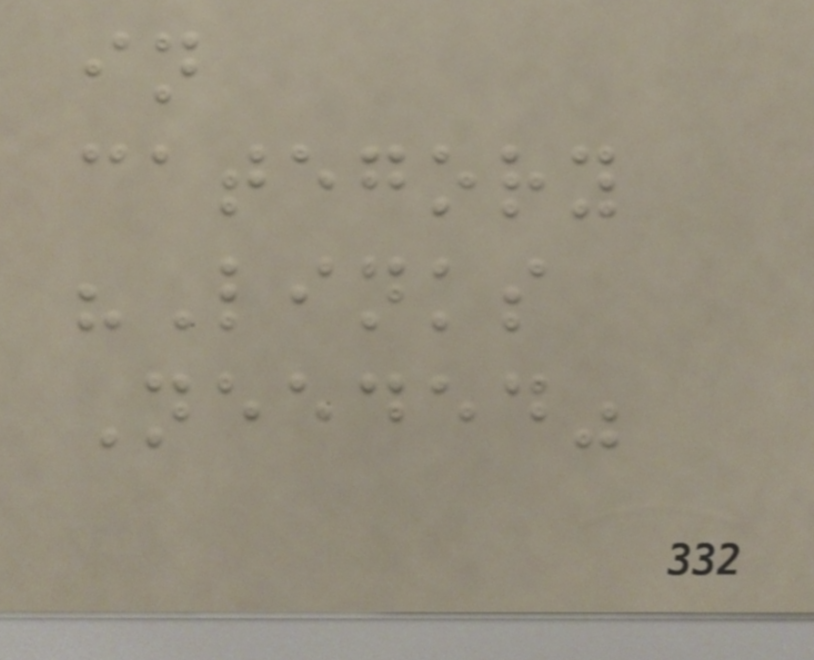in
category
"Links
Needed"
